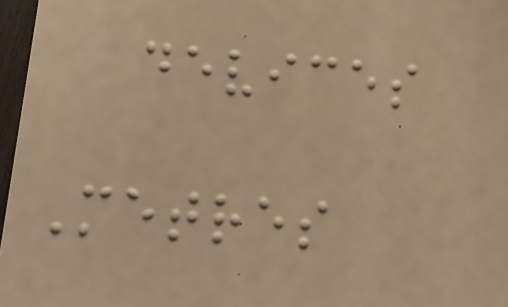devices
Metres
